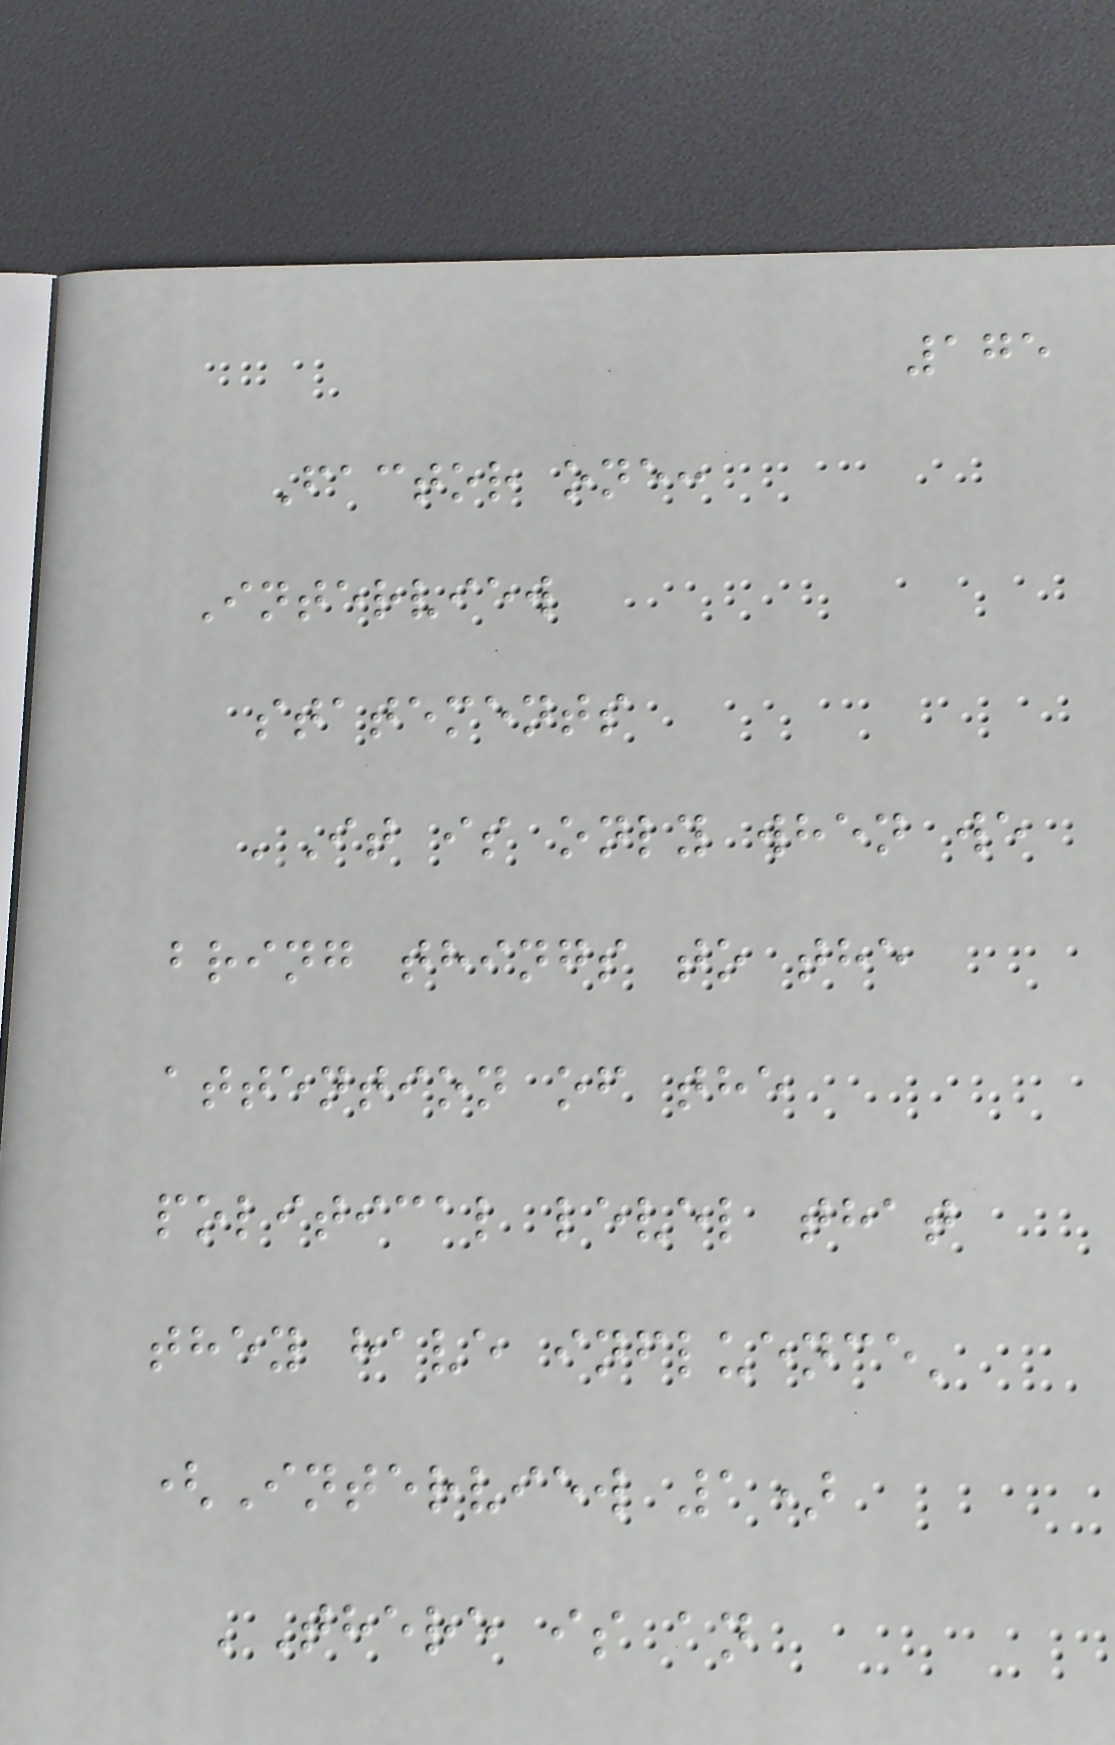175
Factor one:
Interview
statements
'It is only when we
bring things to the
attention of the
political level that
they have influence'
(Interview 1)
'There is an
